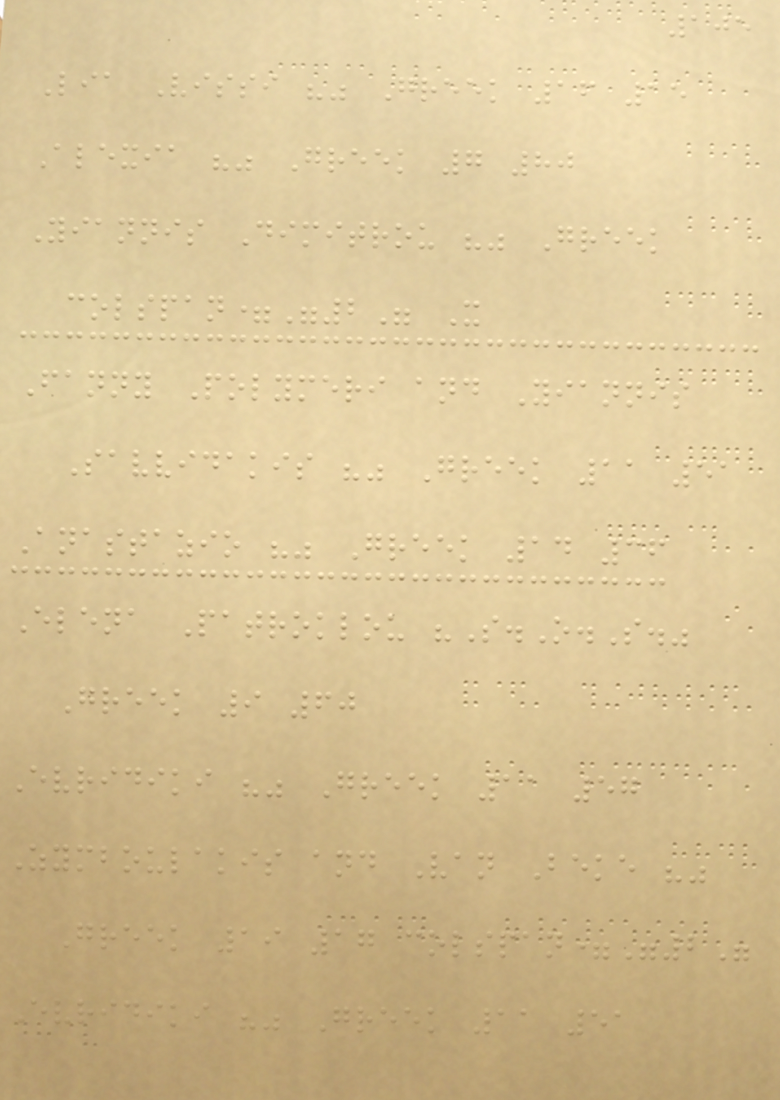105
Lia Vissi "" Greek 16 15
Alexia "" Greek 7 80
Yiannis Dimitrou "" Greek
colspan="2" X
Fanny Polymeri and Yiannis
Savvidakis "" Greek 11 51
Anastazio "" Greek 14 36
Elena Patroklou "S.O.S."
Greek 9 60
Evridiki "" Greek 11 57
Zymboulakis and Van Beke ""
Greek 19 17 colspan="2"
Evridiki "" Greek 11 51
